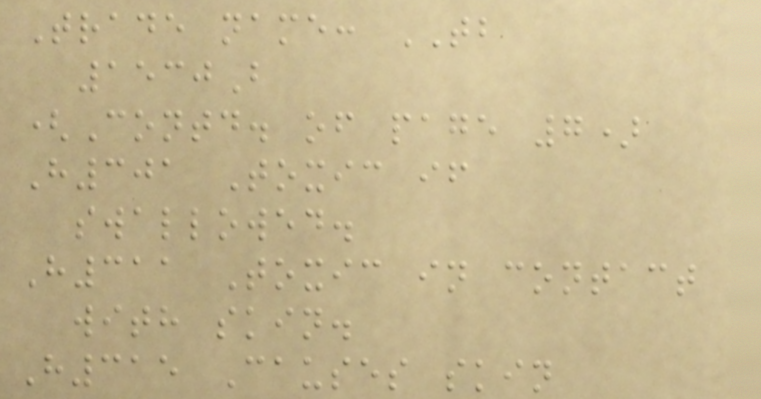Trade name: TB
1530B
(Contd. of page 7)
H301 Toxic if
swallowed.
H311 Toxic in contact
with skin.
H315 Causes skin
